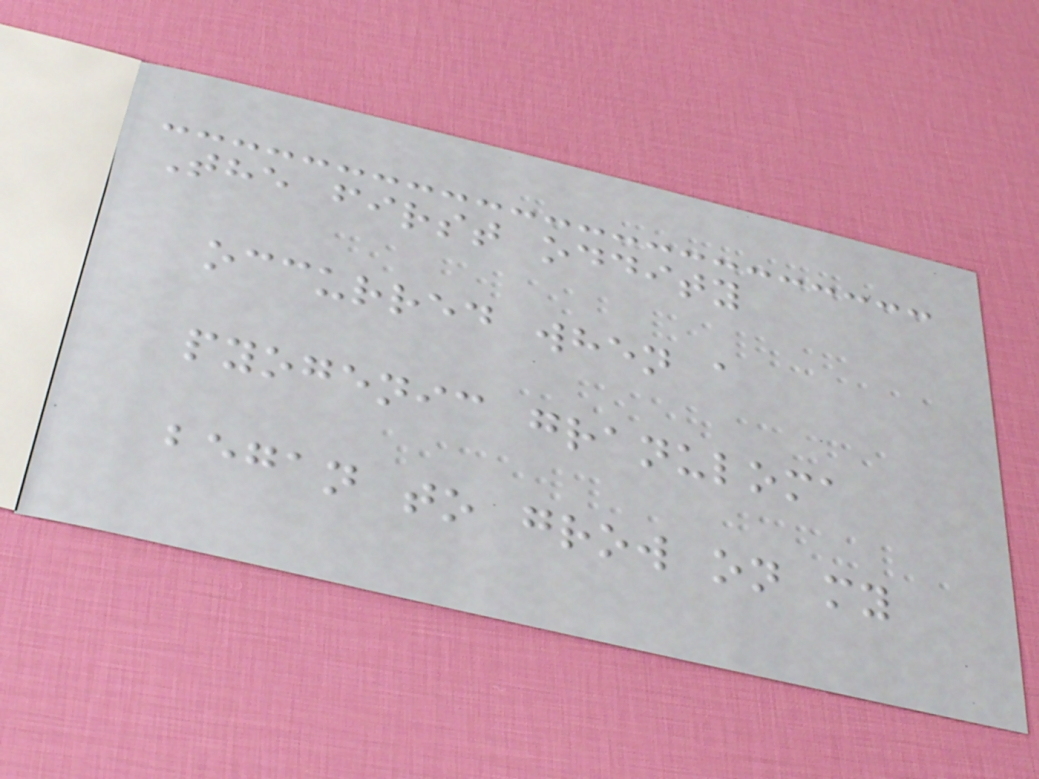The first oddity
occurred when a
pyogenic granuloma
began to grow on my
